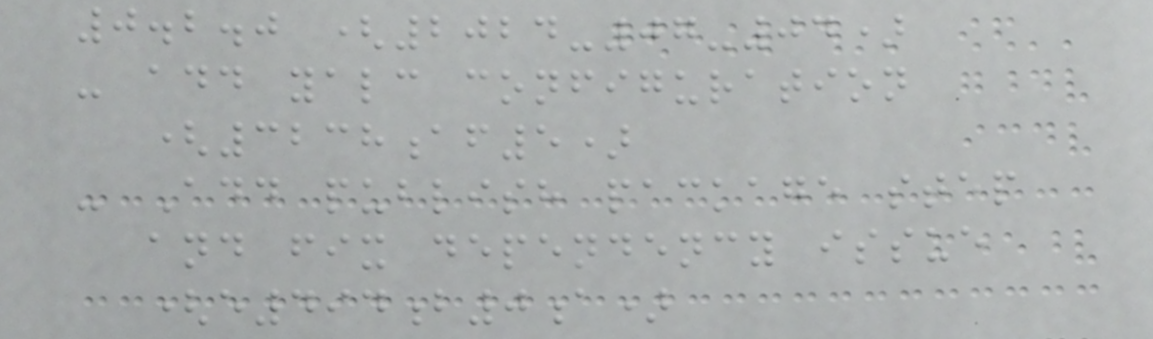0.2.0 (2024-07-04)
- add yalc configuration
(3238af5)
- Add publish package step
and fix dependency issue
(e494b0a)
